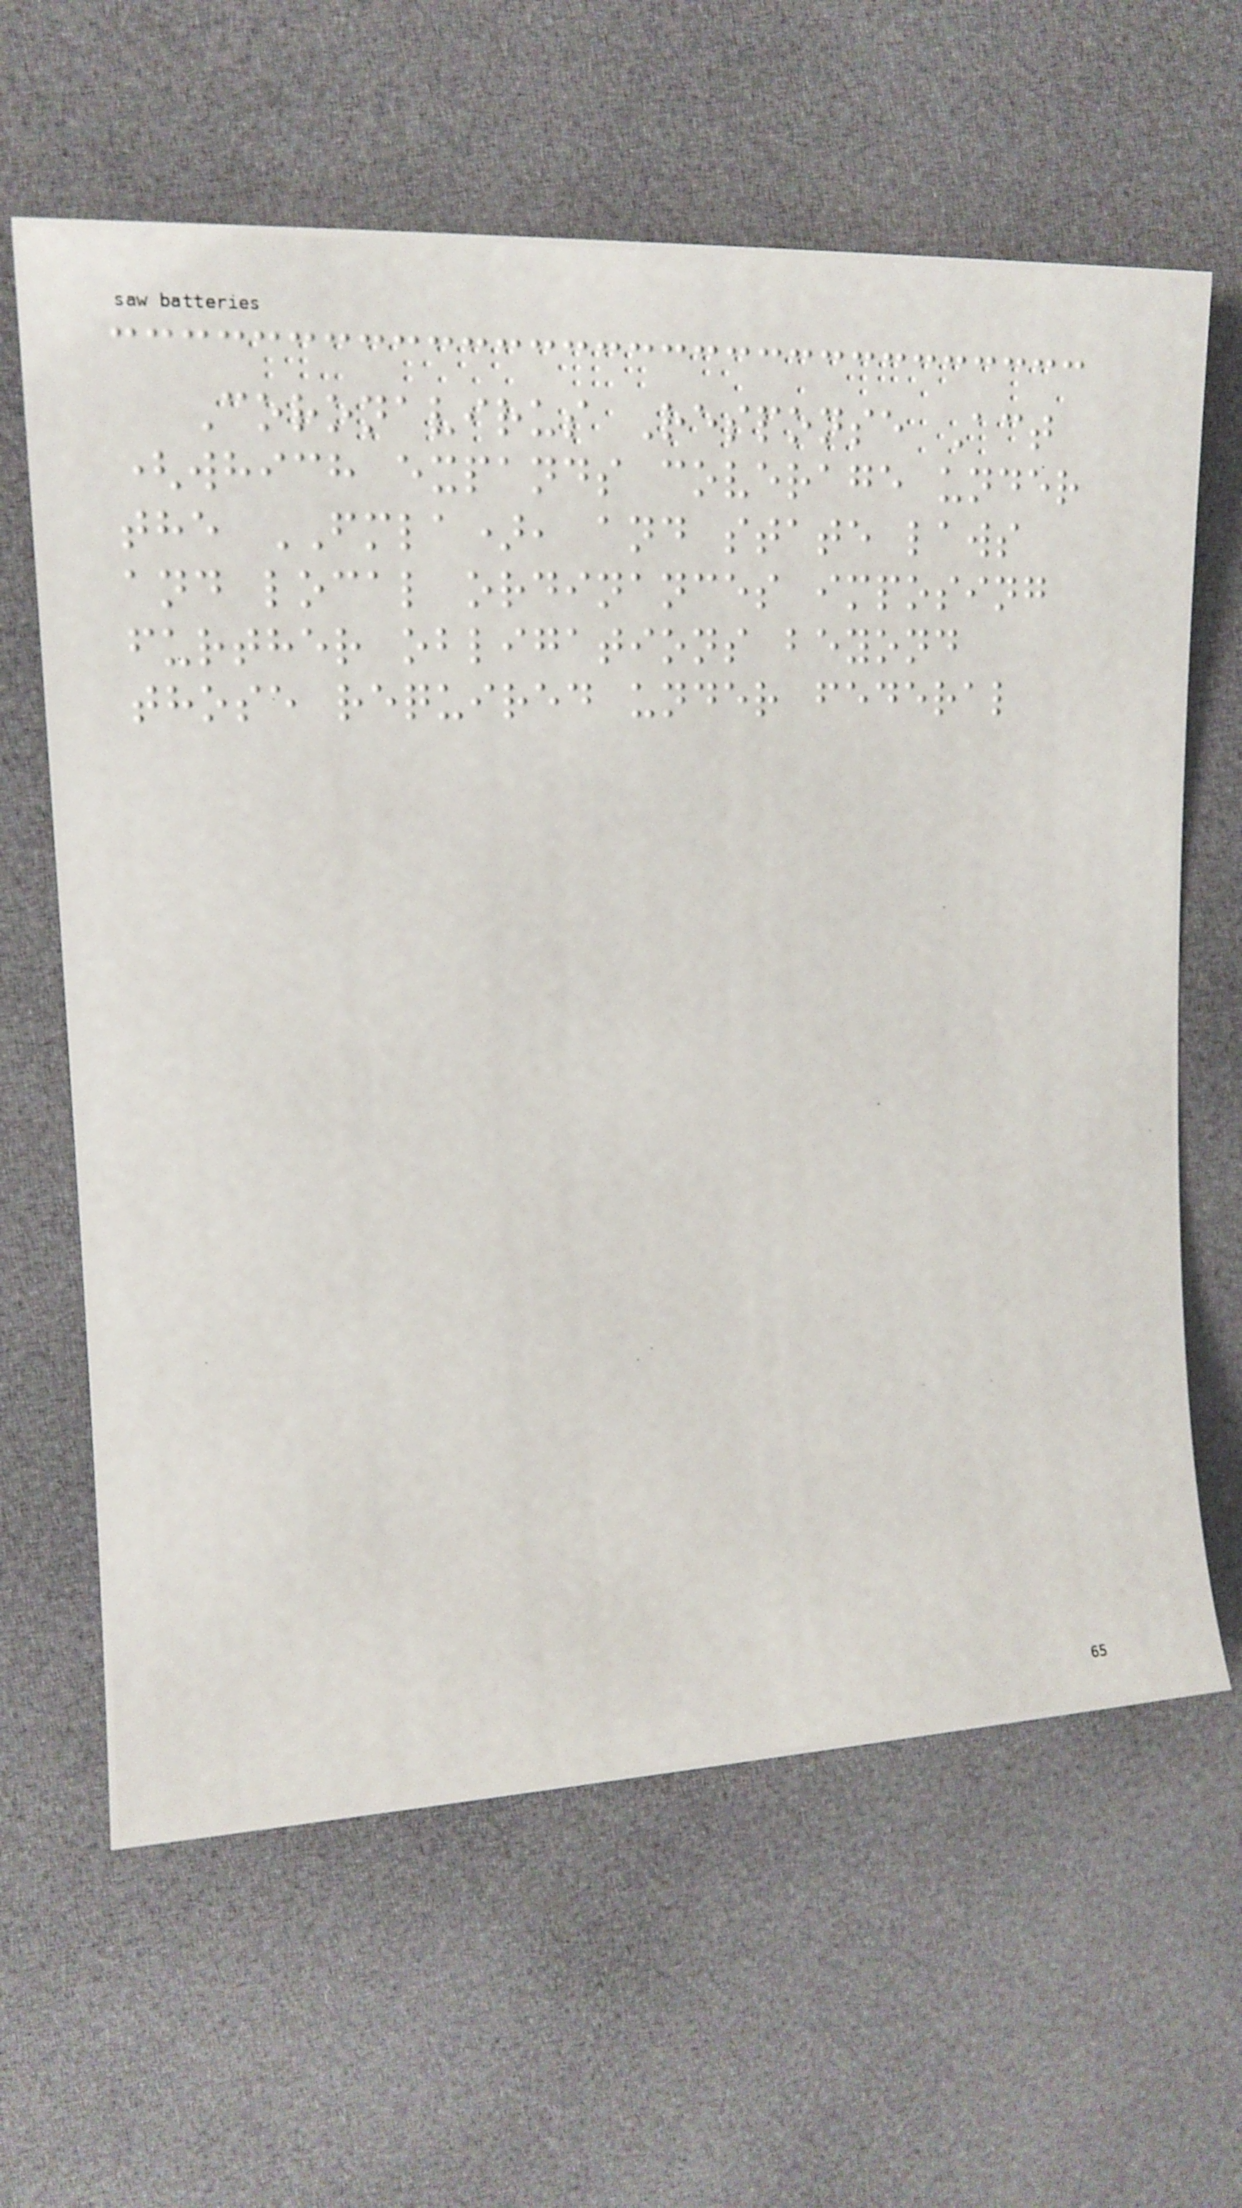Coronavirus Response Act
(which expands coverage under
the FMLA), and state laws
and local ordinances imposing
further obligations beyond
those required under federal
